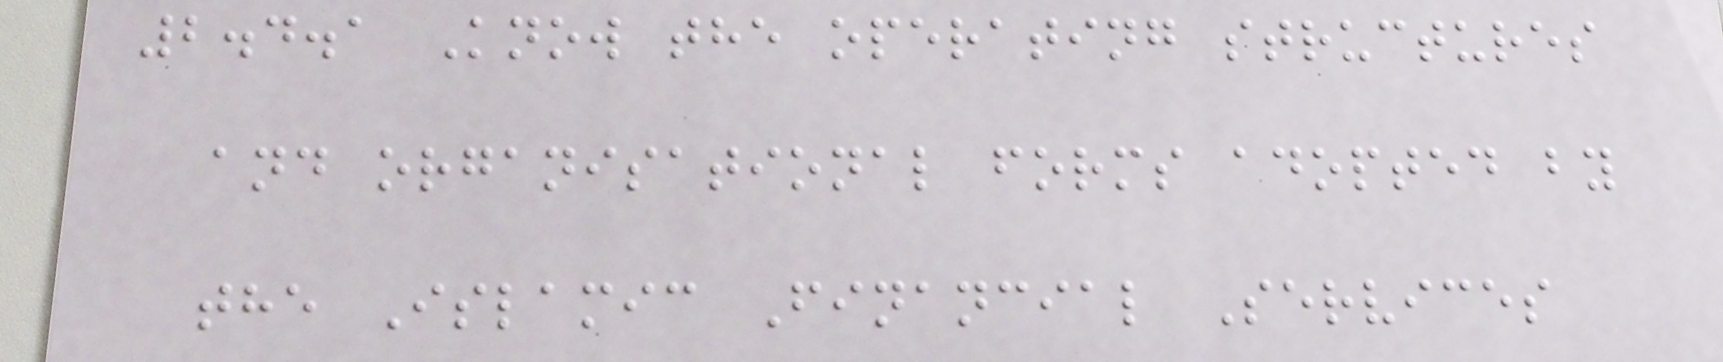2.4.1 Know the operating structures
and organisational forms adopted by
the Islamic Financial Services
